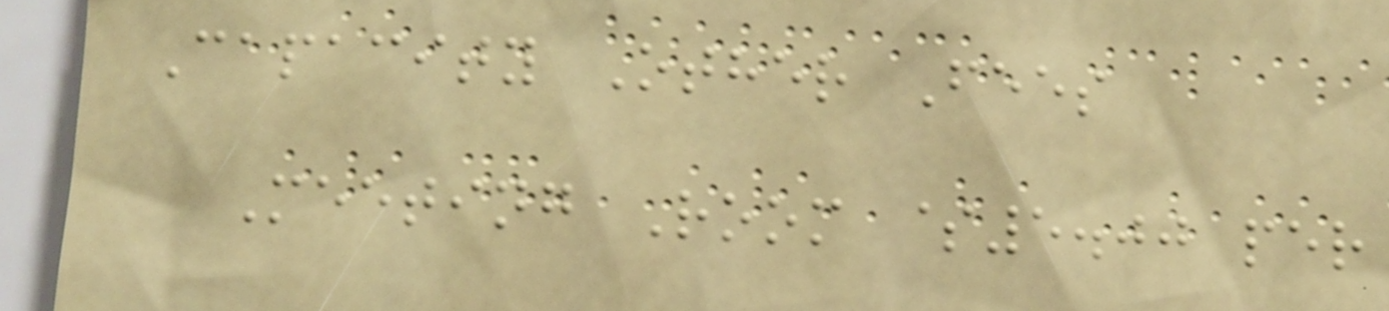Capacity Other Fees
Meeting Room $5.00 per
